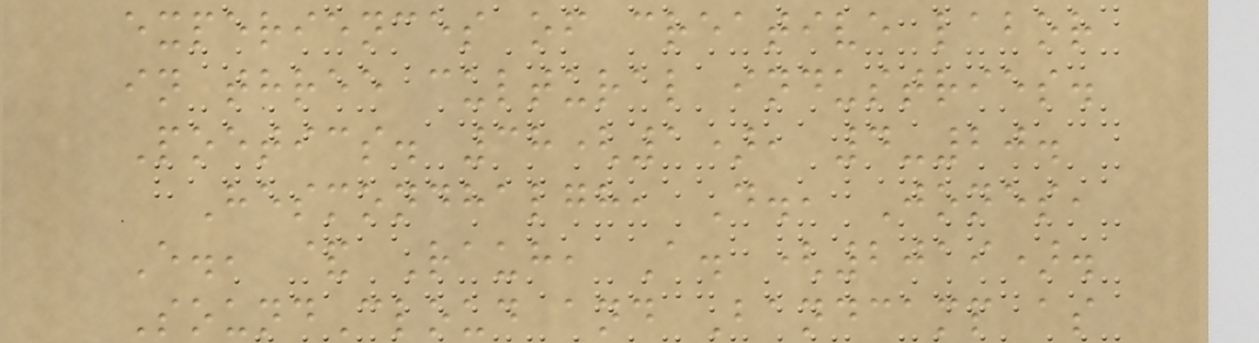experiences of creative labor
in three cultural industries.
Poetics. 38(1), 4-20.
Hesmondhalgh, D., Jones,
E., & Rauh, A. (2019).
SoundCloud and Bandcamp as
